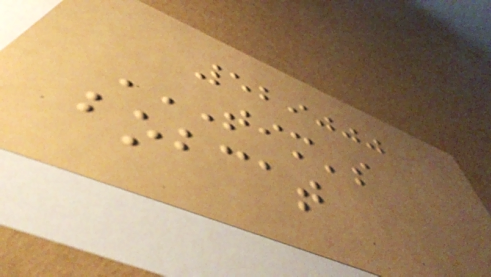529000
TIM'S
BOBCAT
